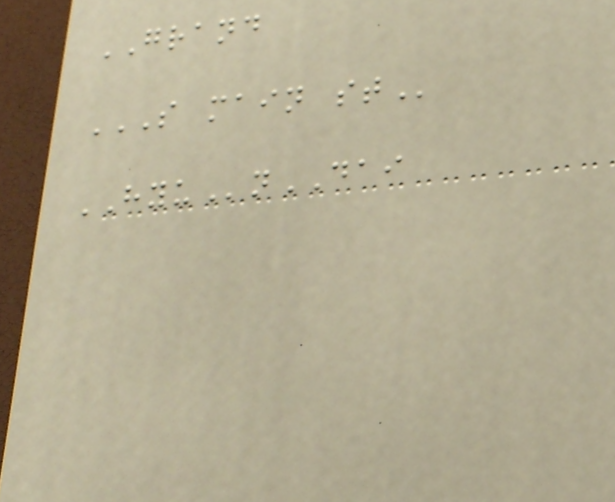GRAND
S MAIN ST
HYUnDAI
